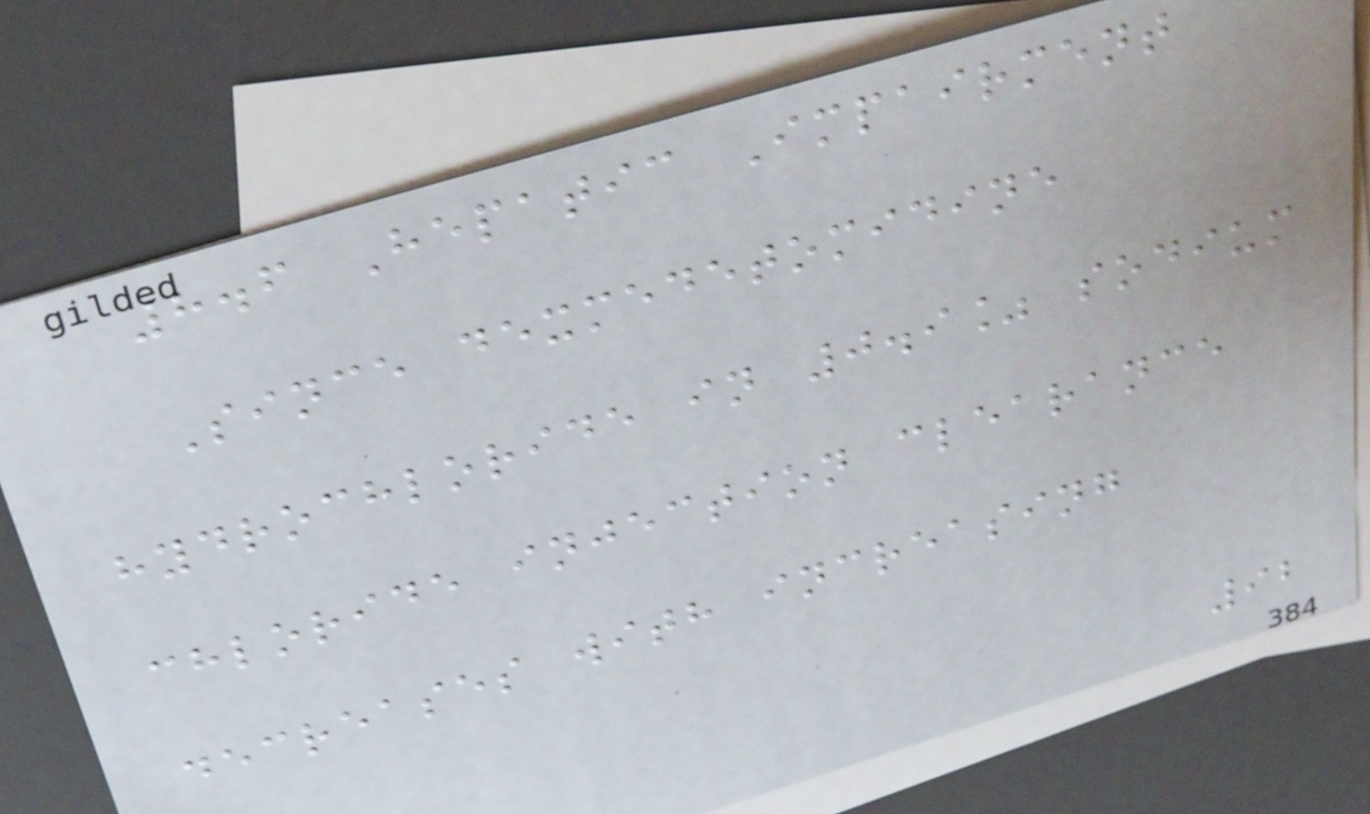8.6 Hepatic Impairment
Since dexmedetomidine
hydrochloride in 0.9% sodium
chloride injection clearance
decreases with increasing
92
